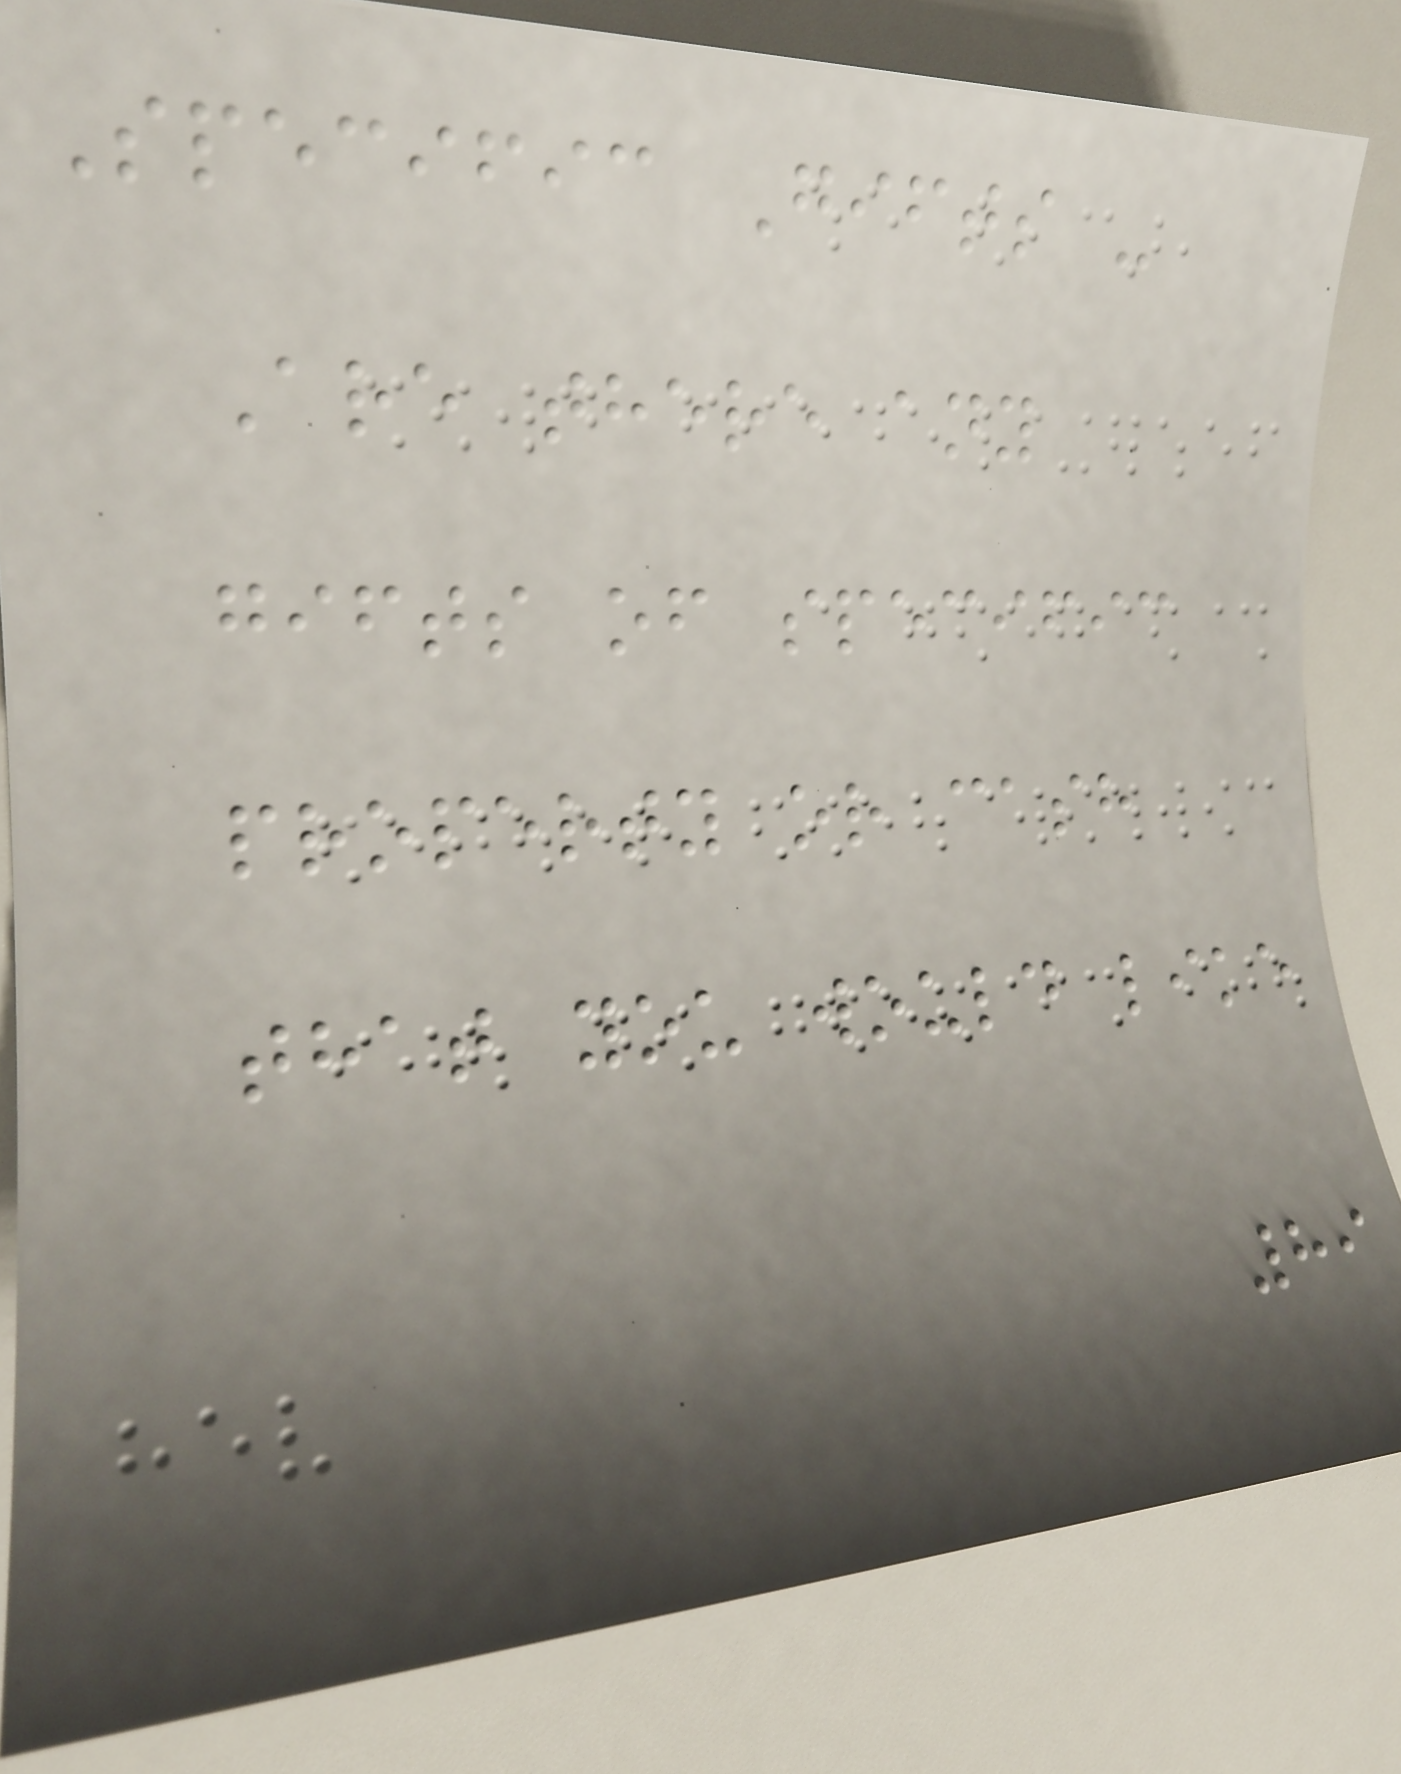Specific Gifts -
Are there any
gifts of specific
property or cash
that you would like
89
